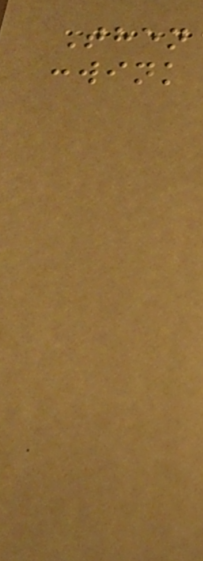Then
:wink
